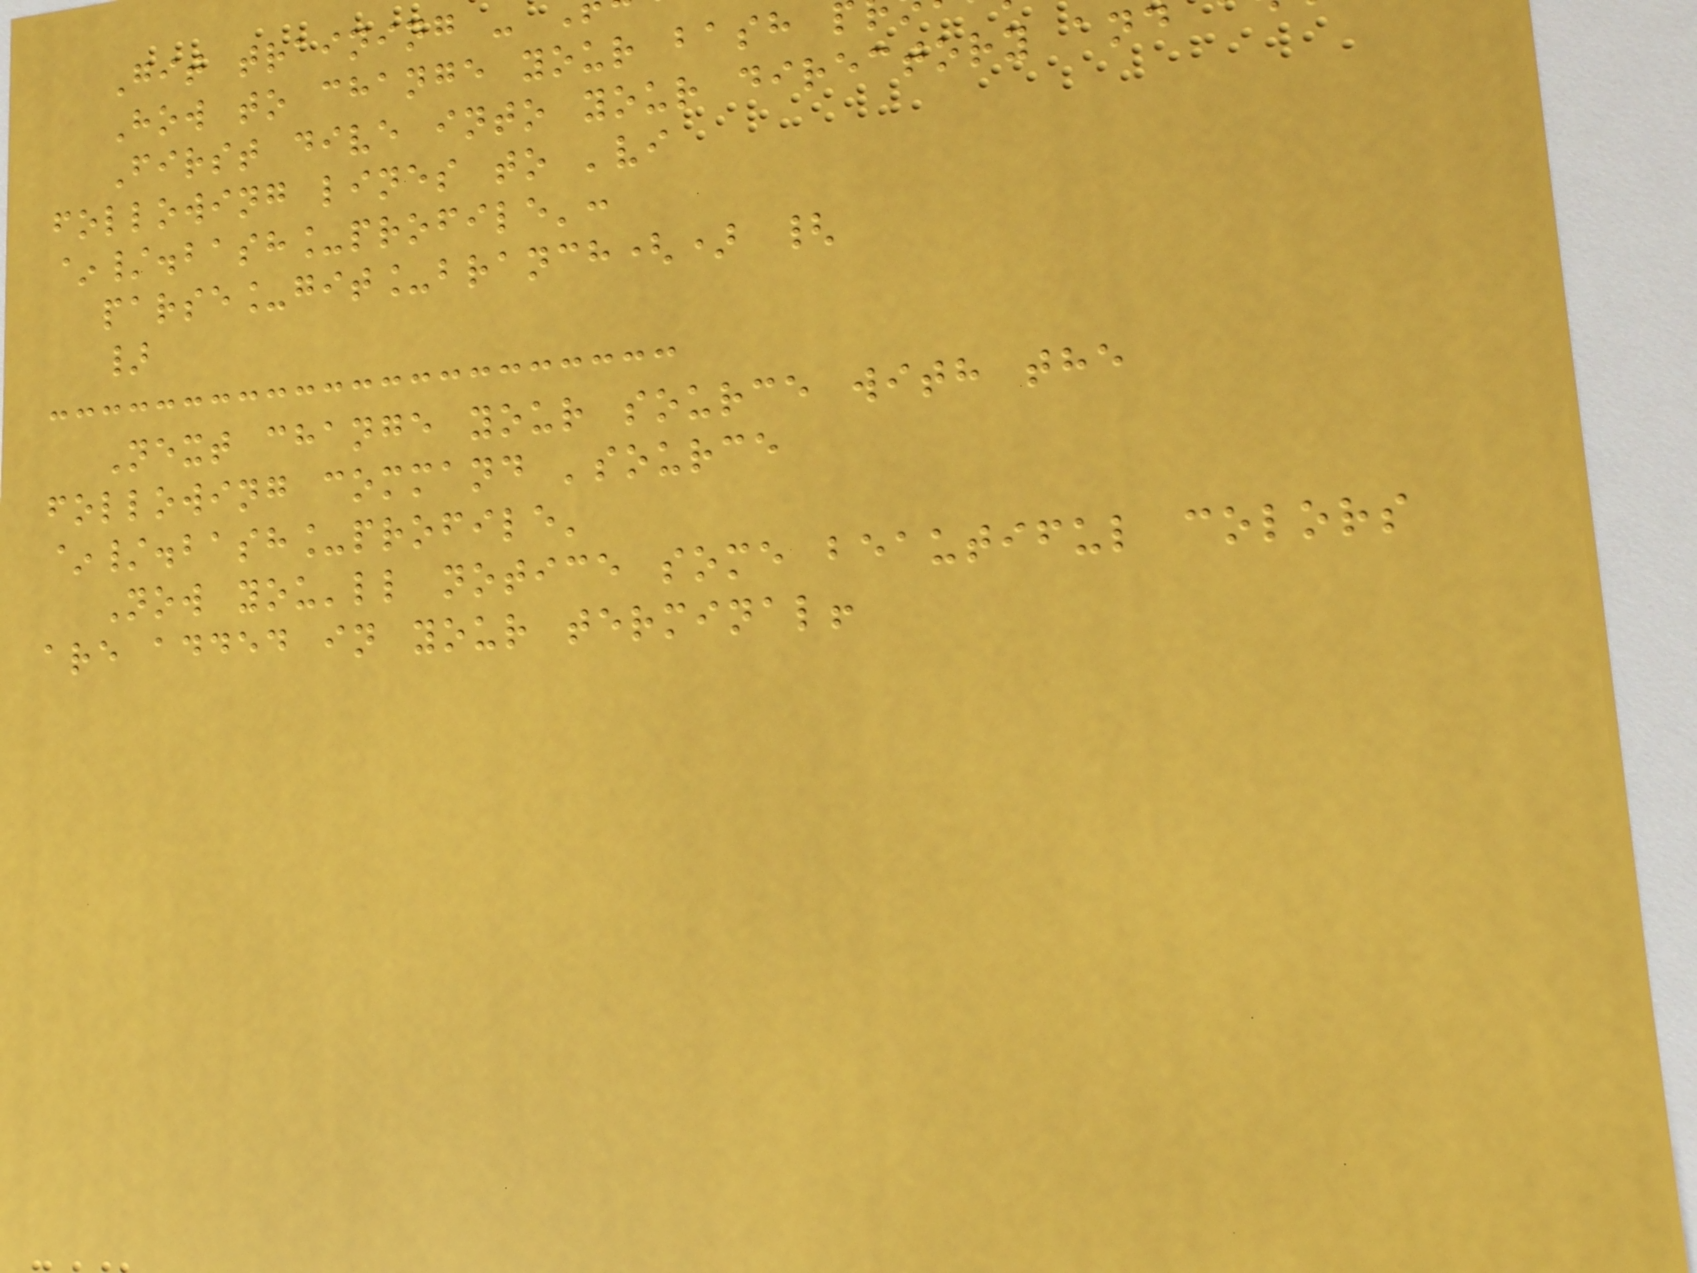Git training -
How to change your bash
First dive into your directory and
following lines to 'vi
~/.bash_profile':
parse_git_branch() {
}
Next change your source with the
following command 'source
~/.bash_profile'
Now you'll notice some beautiful colors
are added in your terminal!
